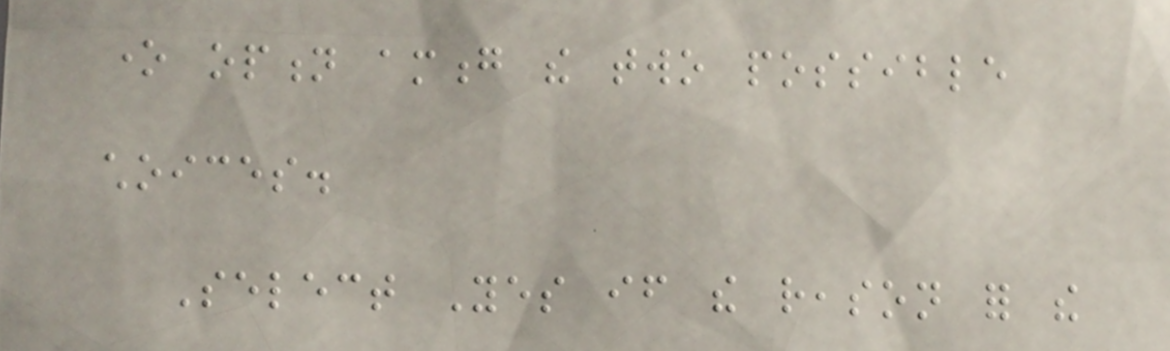one option among the two possible
choices.
Select Yes if the reason for the
